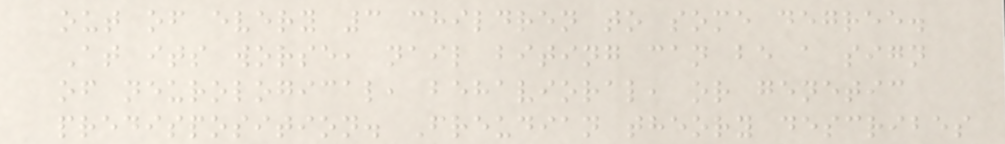out of every 3 children to some degree.
At its worse, nail biting can be a sign
of neurological, behavioral, or genetic
predisposition. Freudian theory describes
